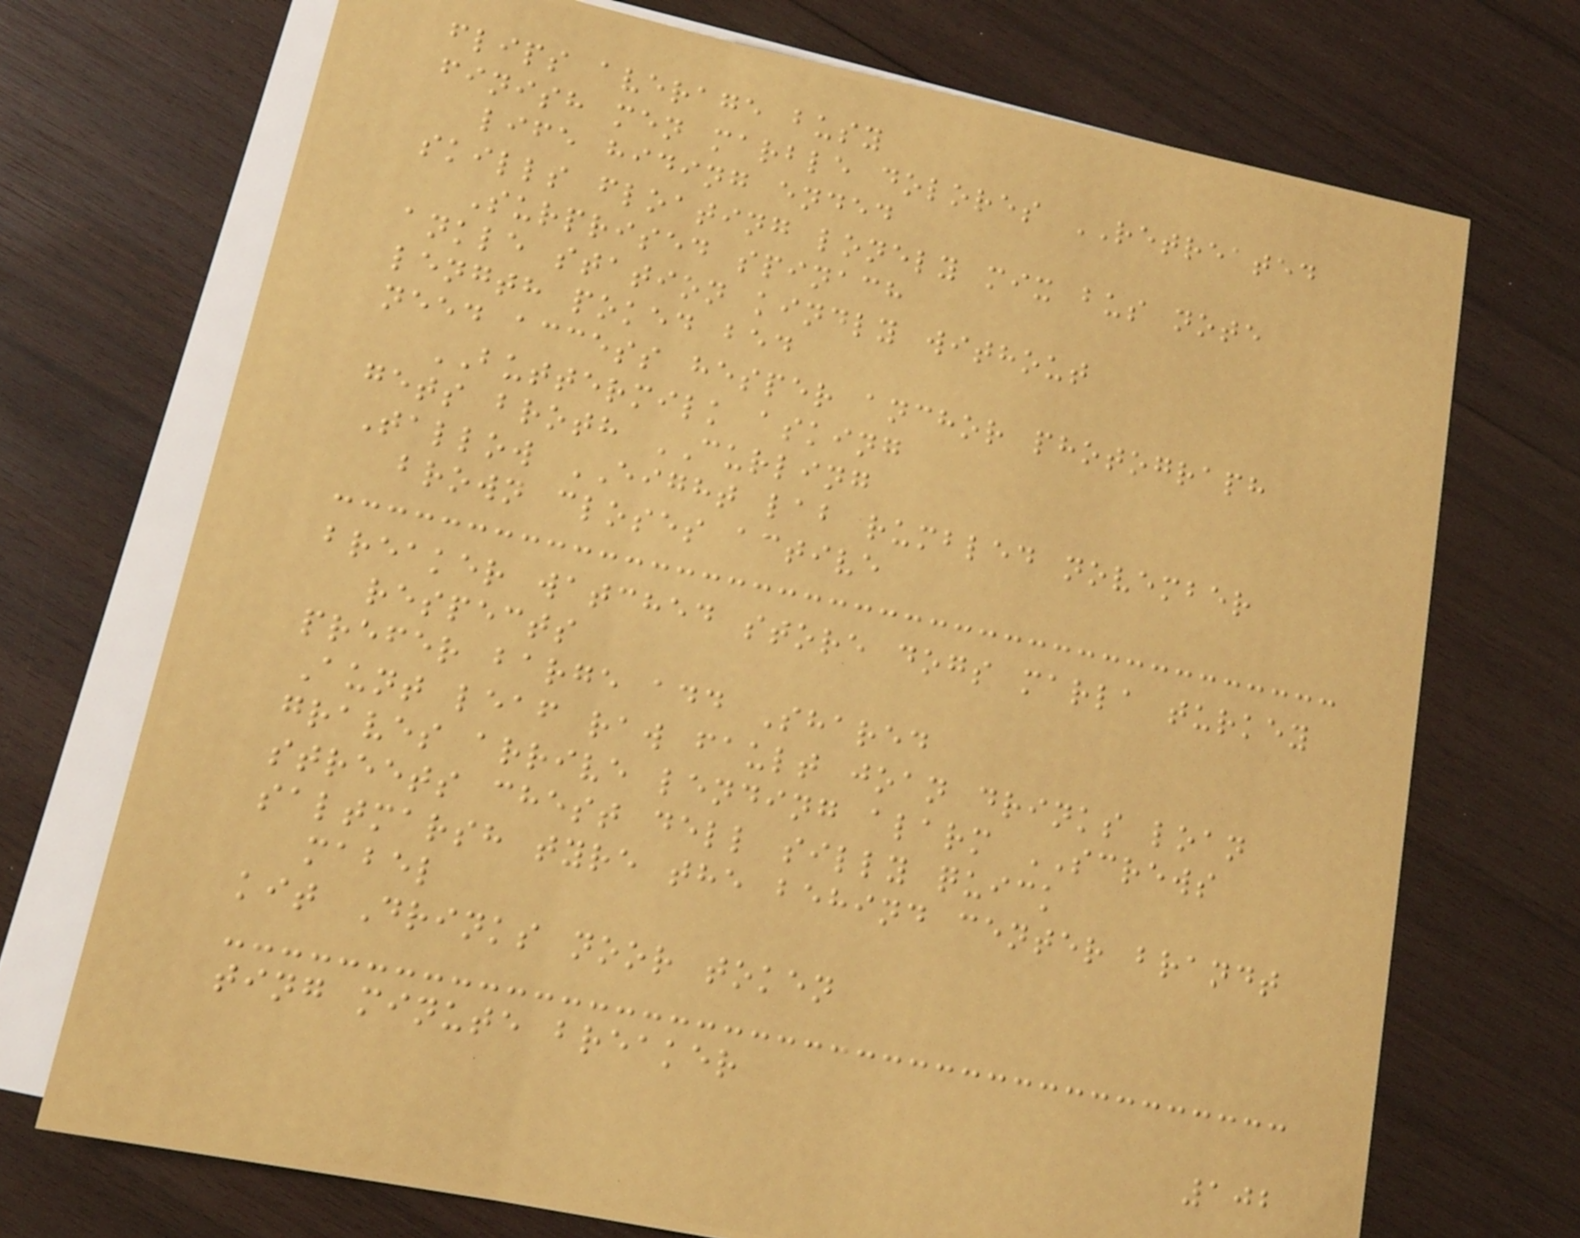flips average busy
finish men marble dolores RETREATED
life hiding ended
skills floating lonely mix bus note
Surprised spinach
ankle station kindly without
length poked bed
need access hesper anchor photograph
BUTTERMILK asking
gets broth CURLING
Tallow EIGHT lab rumbled november
brown closes active
breaker watched store dogs marla turkey
respects
prefer barge add Shared
Aunt leaf raw fault joan drinks loan
graves arrive lending alarm SCREWS
streets chest dell silly quick
saltmarsh tyre the behind center brandt
mabel
kit Drinks noor token
ting minute breaker
102
